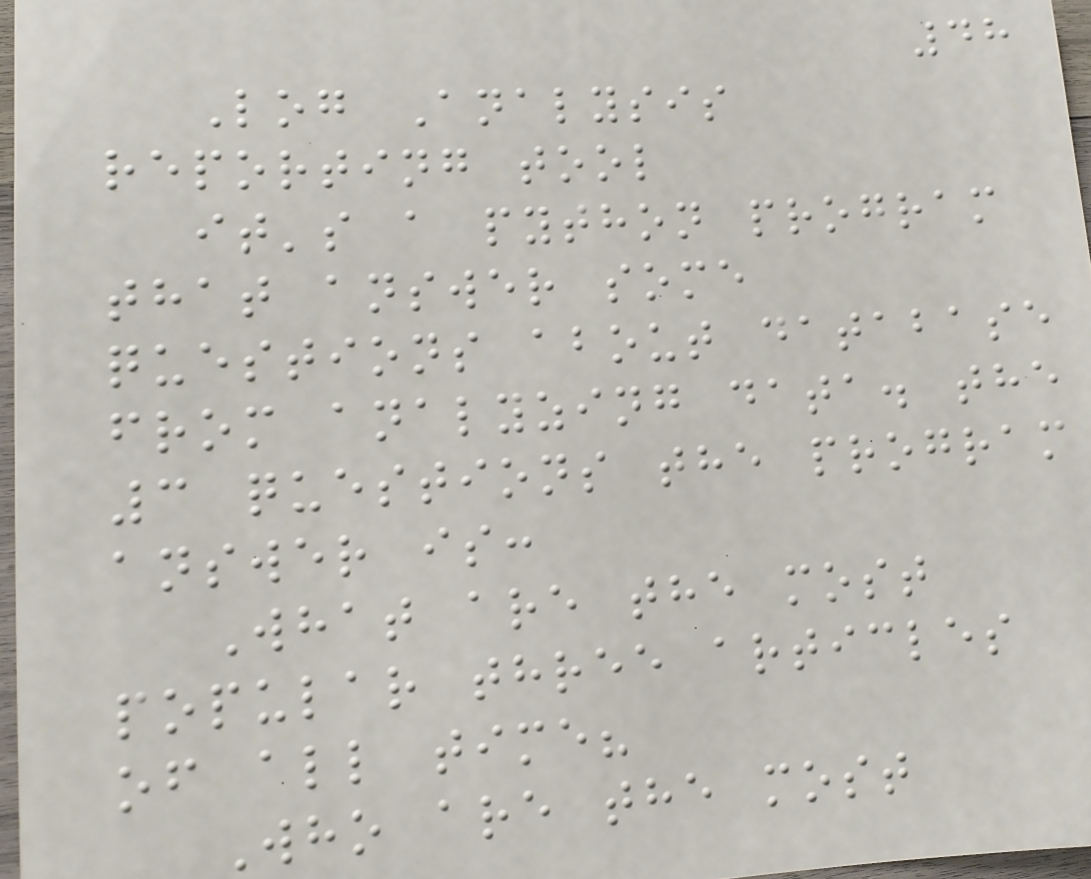48
Log Analysis
reporting tool
it's a python program
that answer some
questions about database
from analyzing data. the
3 questions the program
answer is:
What are the most
popular three articles
of all time?
Who are the most
